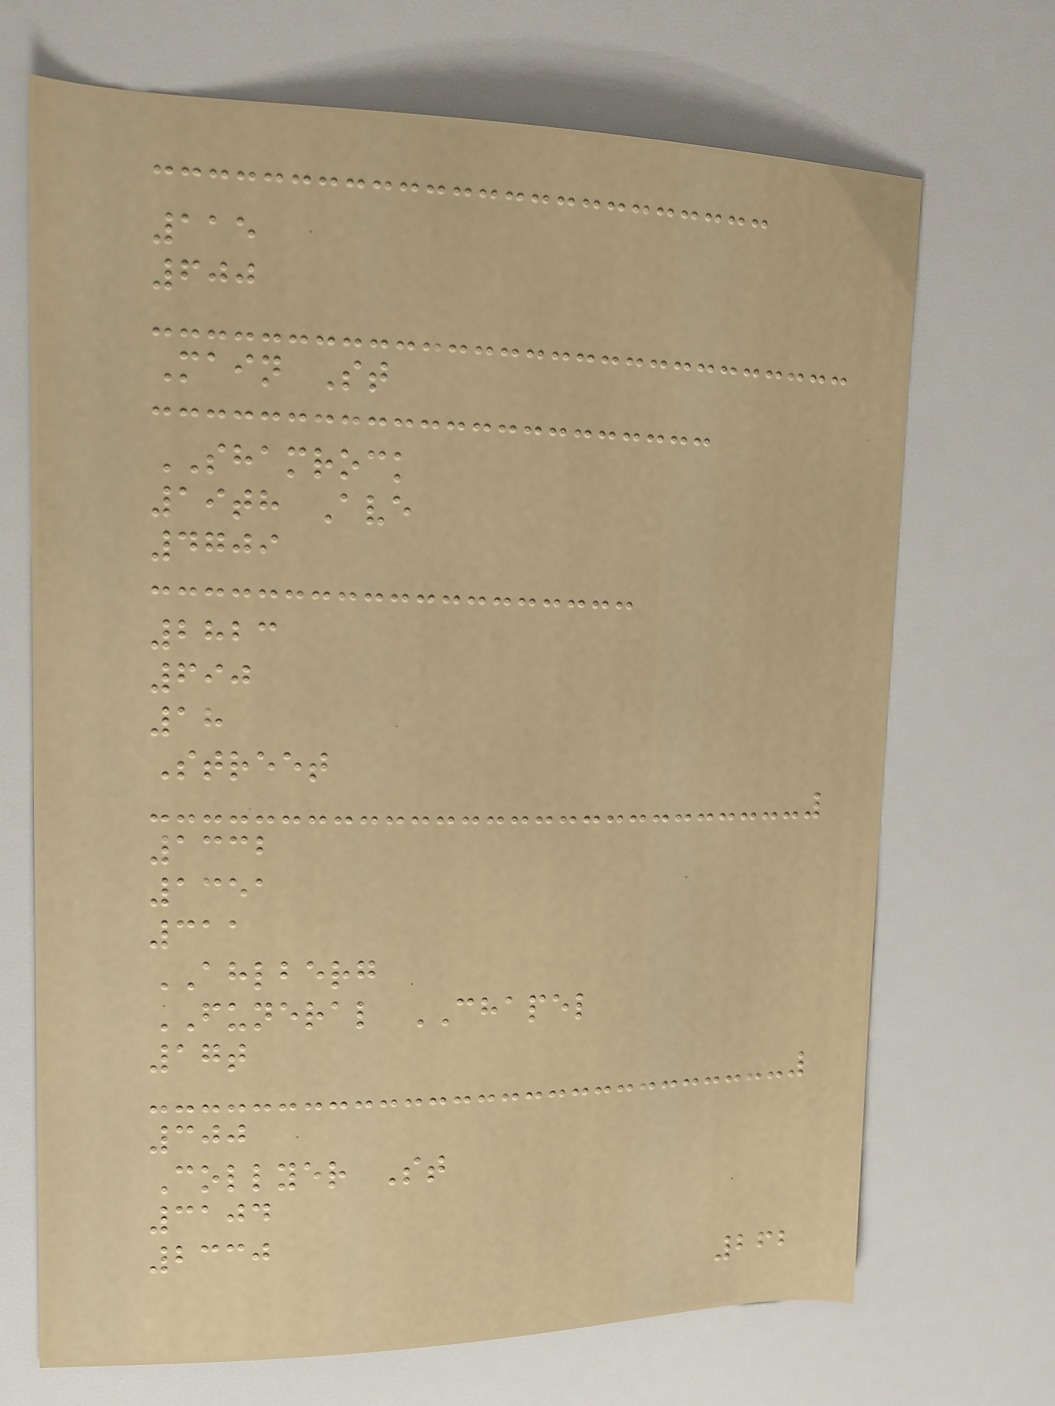115
600
Main St
SHAMROCK
19th Ave
4709
2823
690
18
Street
1332
1351
311
AHLBERG
FUNERAL CHAPEL
17t
300
Collyer St
3104
2330
262
